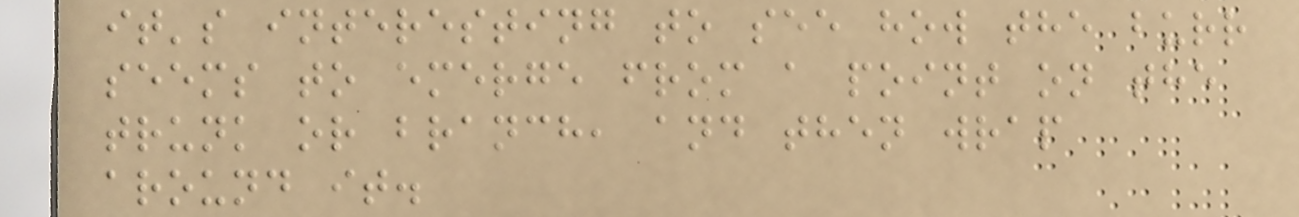it's interesting to see how the burr
seems to emerge from a point on the
trunk or branch, and then wrap
around it.
